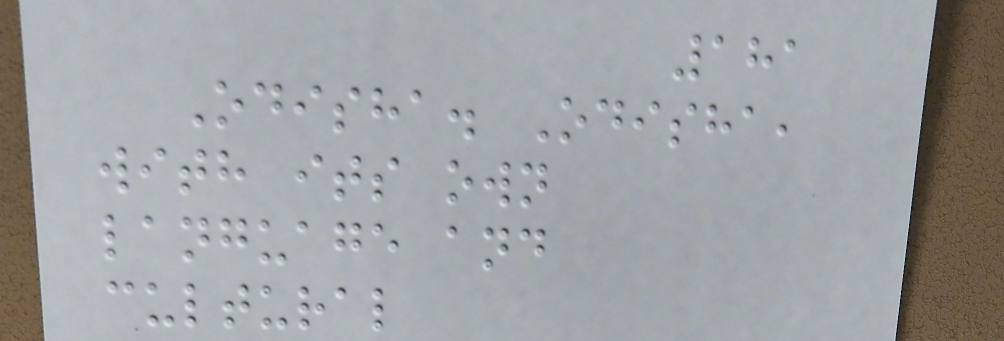181
Odisha. Odisha,
with its own
language and
cultural
